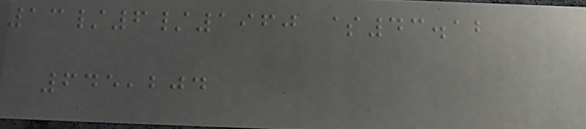13/6/1960 $43.12
645,204
